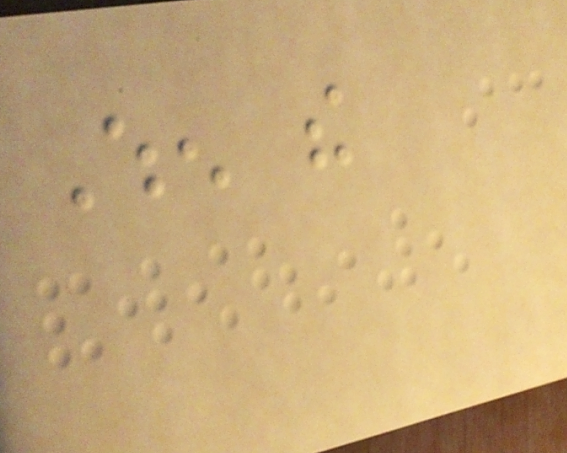When the
